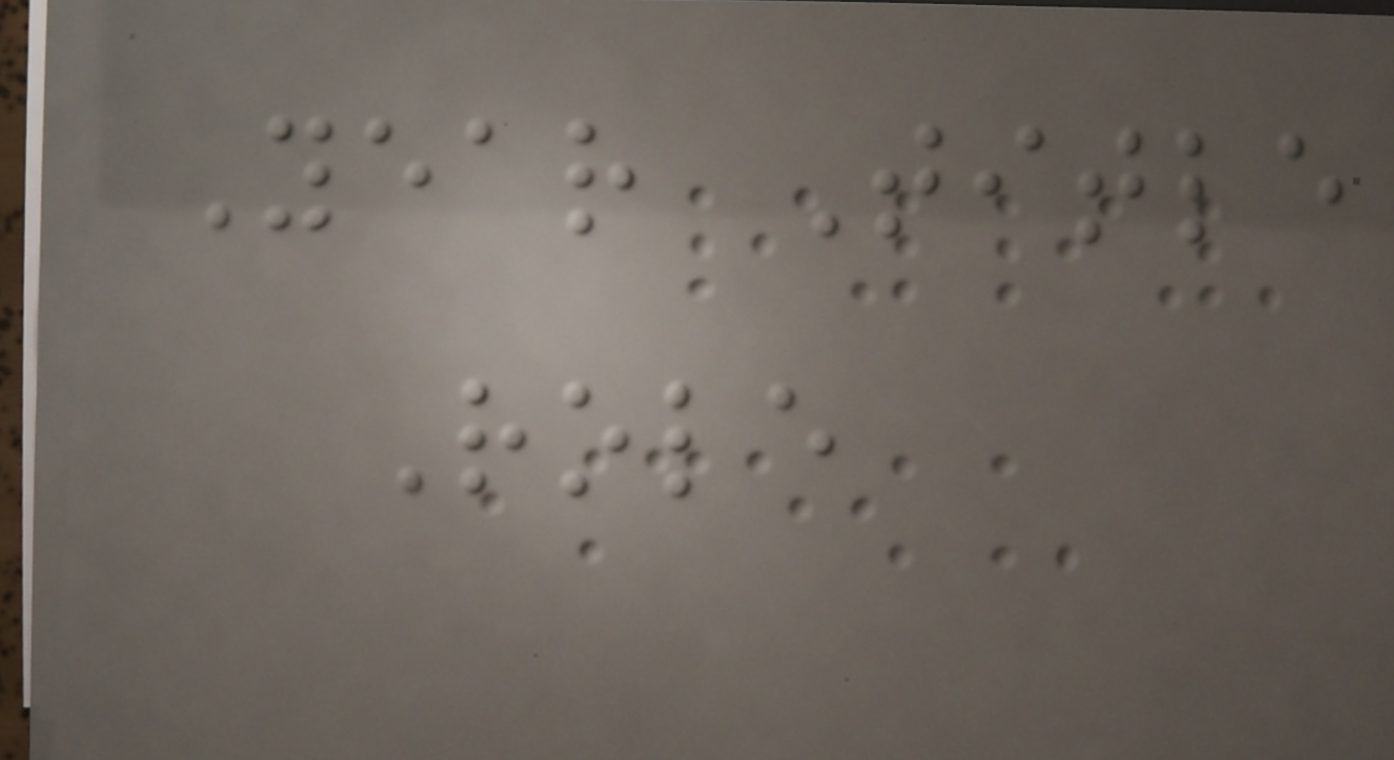Year Title
Role
